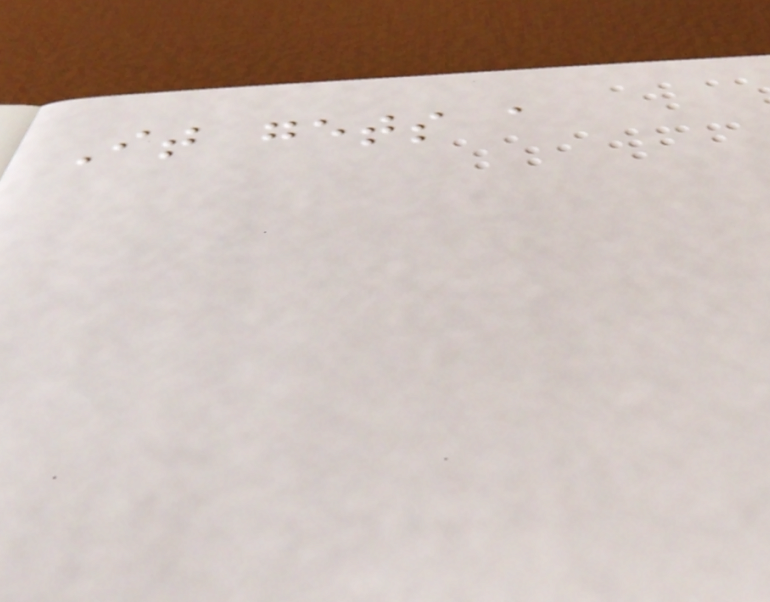It gets a
